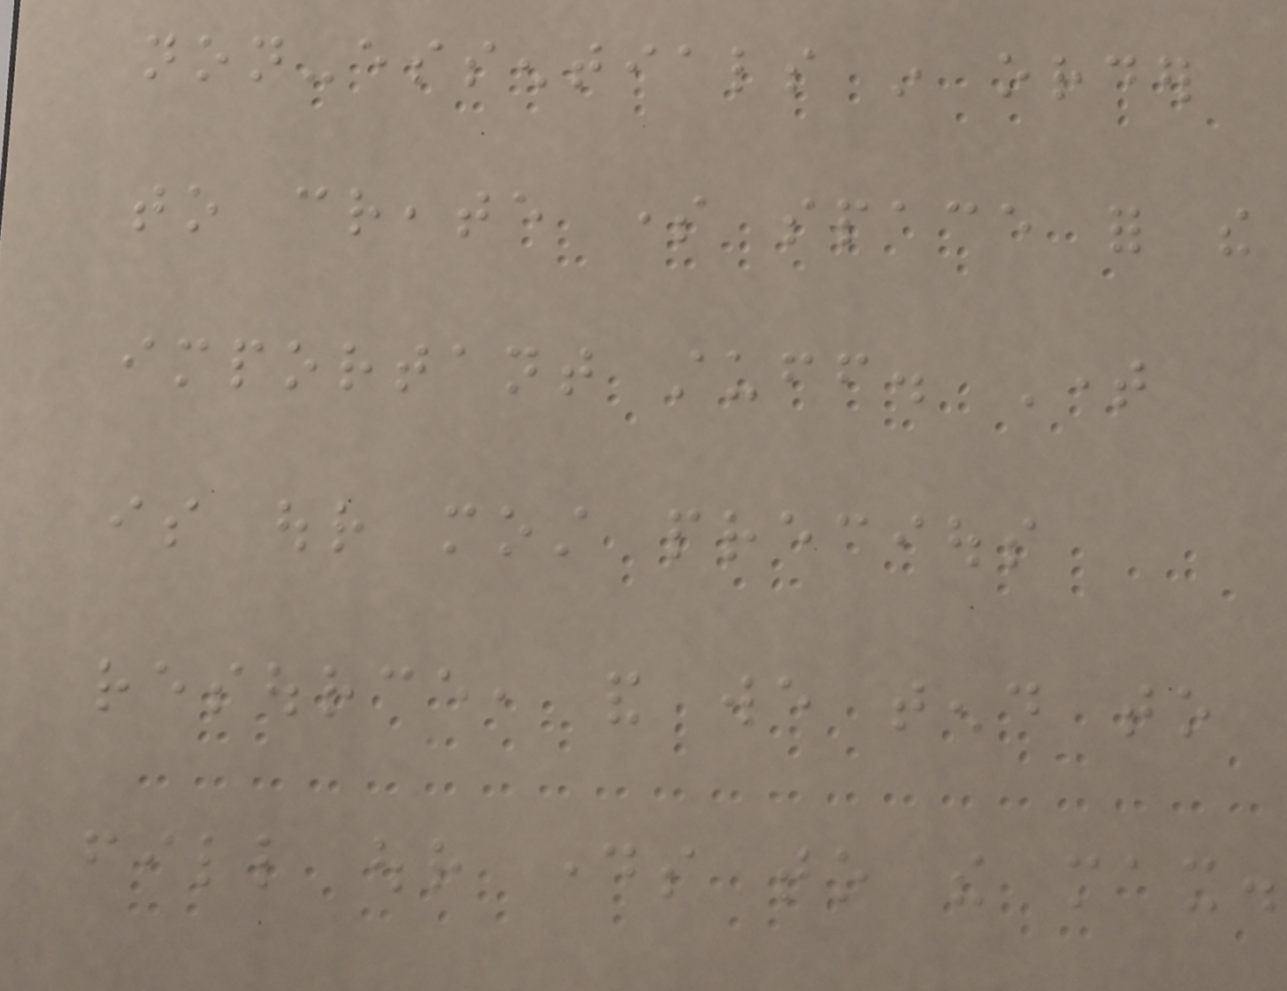non-essentials in order
to create some space for the
important stuff. Time
is our most precious
resource, and we tend to
fill our days to the max.
